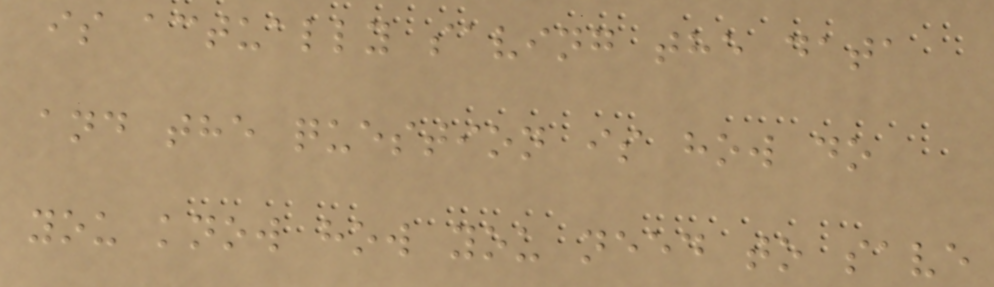is actually saving the data
and the question is how do
you know how you need to save
